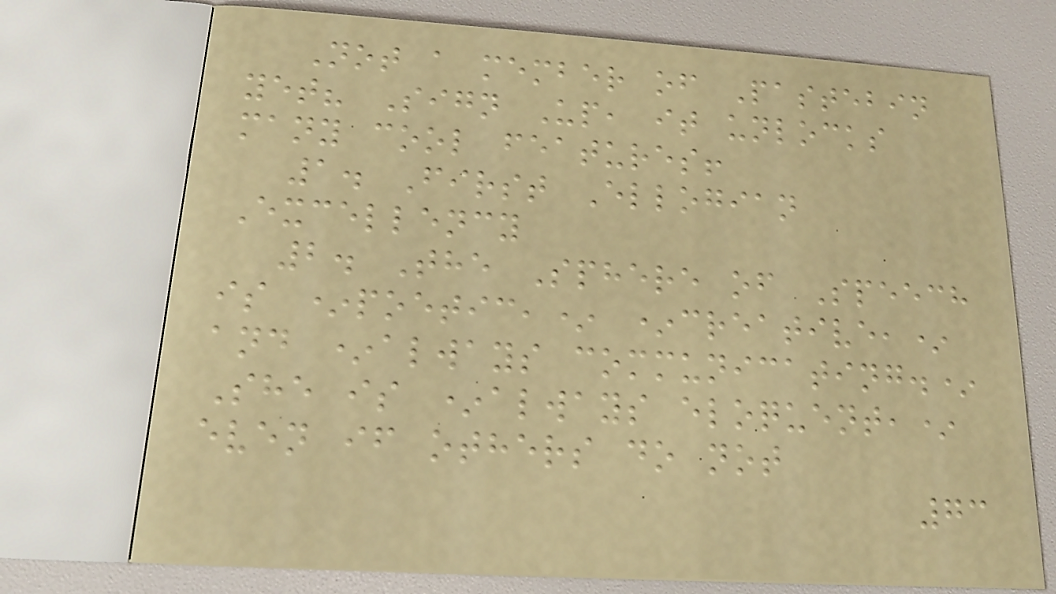Not a member of Pastebin
yet? Sign Up, it unlocks
many cool features!
1. First Ellogian
Excellency
2. The Sphere of Speech
is *poetic,* *creative,*
and *always communicating.*
She is *always eloquent,*
even if others do not
73
